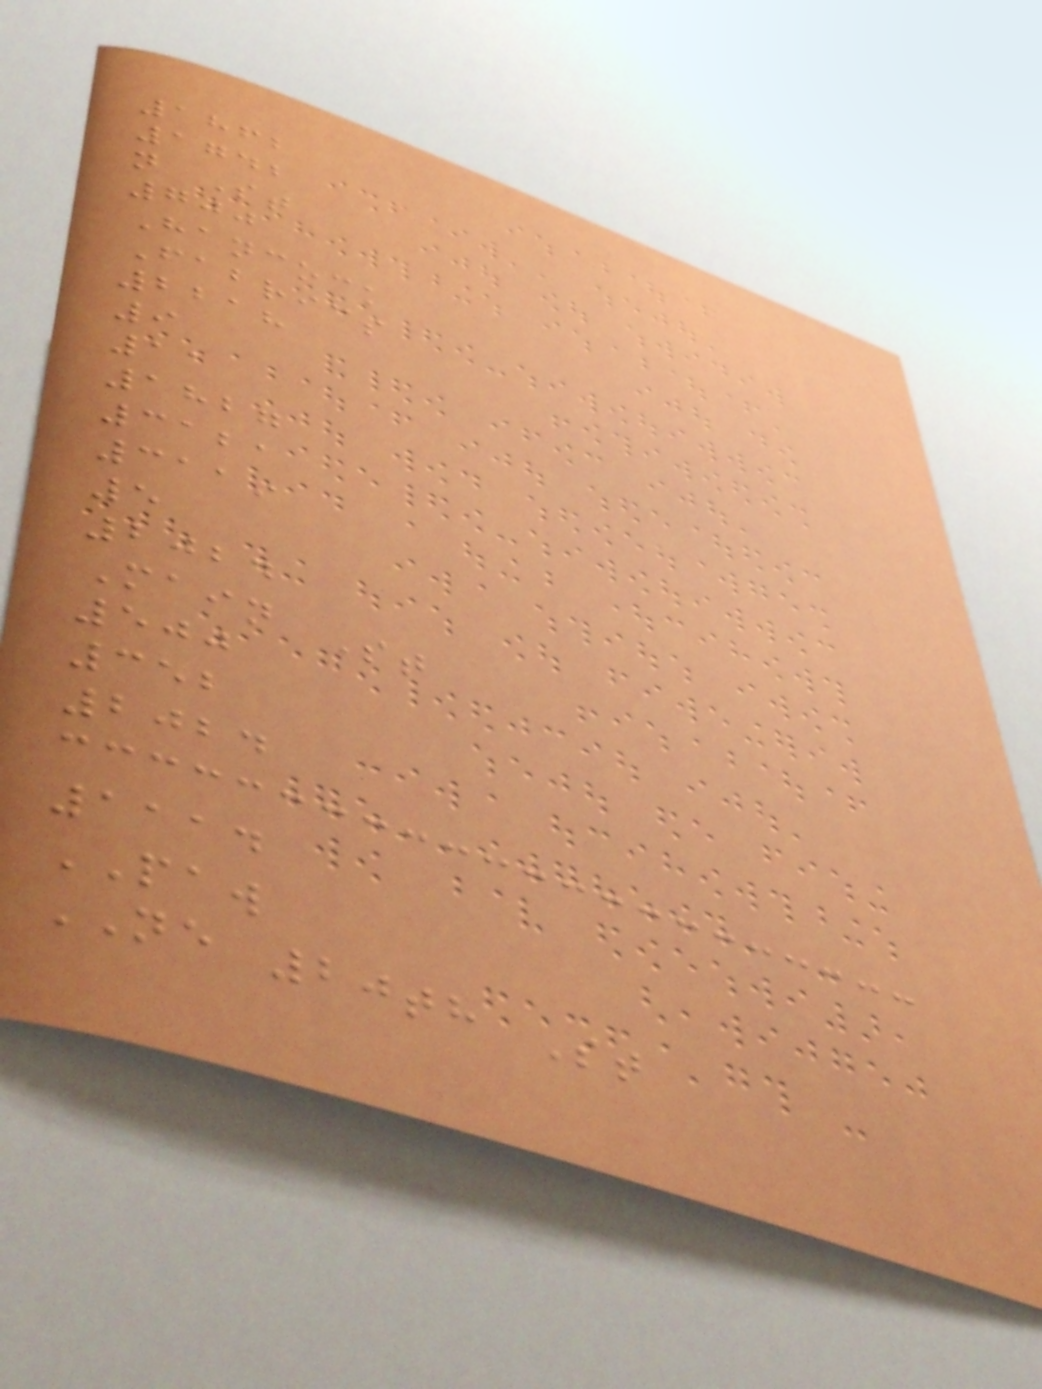1862
1742
n St
700
Hancock
Fabrics
2218
9
11
1827
3121
3119
5
2024
Main St
500
352
2024
1114
PAW
NE 20th St
